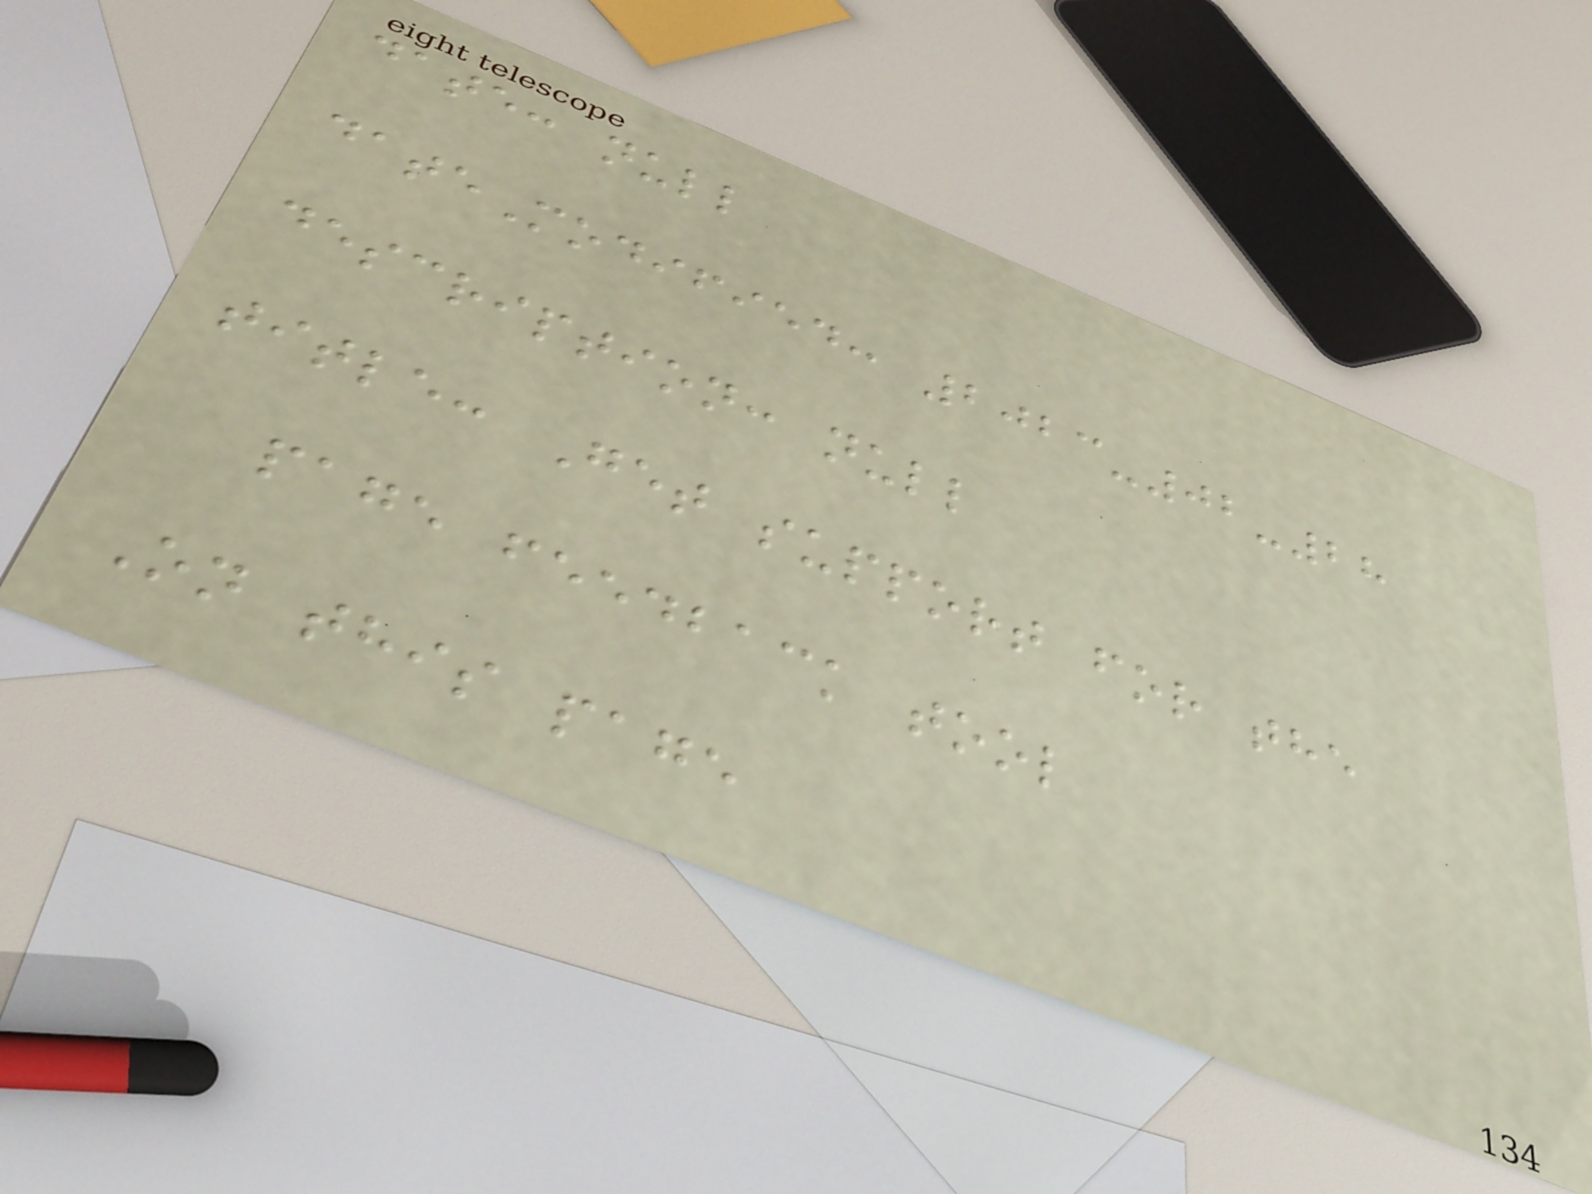date: null
dateModified: 2023-02-28
description: null
title: Get support for the
page feedback tool
On this page
